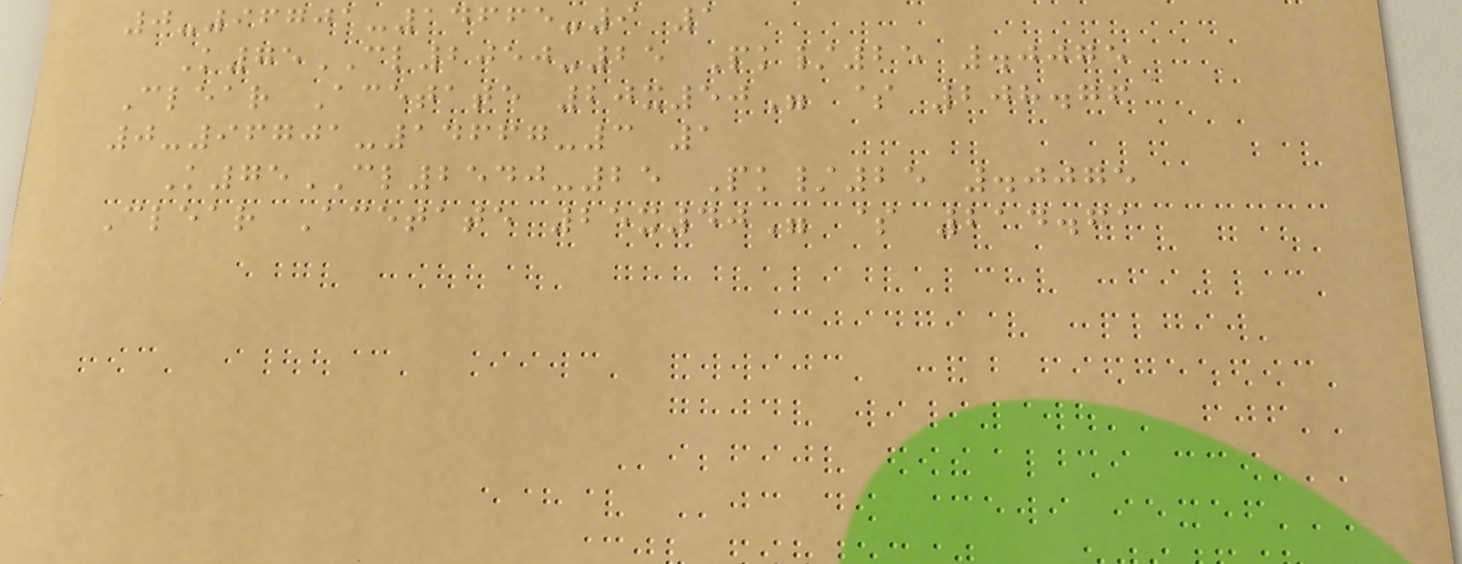0-96701-14665-9 1
K75CL2050-25 Pk/25 .0075
Clear Acetate 20x50" $ 208.76
0-96701-14667-3 1
K75CL2540-25 Pk/25 .0075
Clear Acetate 25x40" $ 214.61
